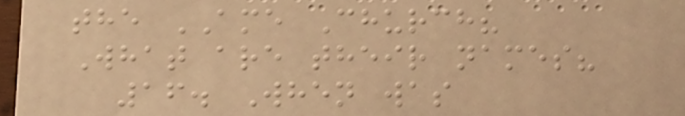the AME Church?
What are their names?
16. When was
